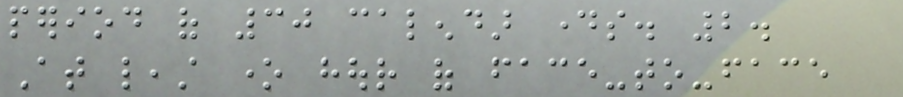period of 30 calendar days. 2.
At least one hour of face-to-face
